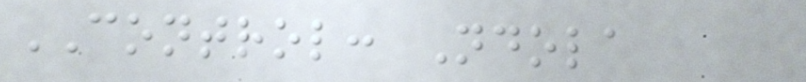CONTROL: Ndola
